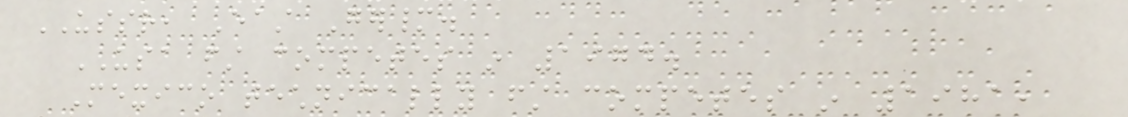USSR, East Germany.
USA first competes in 1974.
Mexico technically first competes in 1981,
